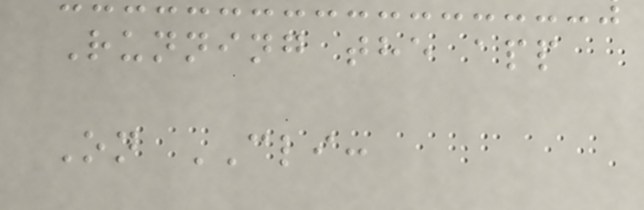Running the app
On CLI:
